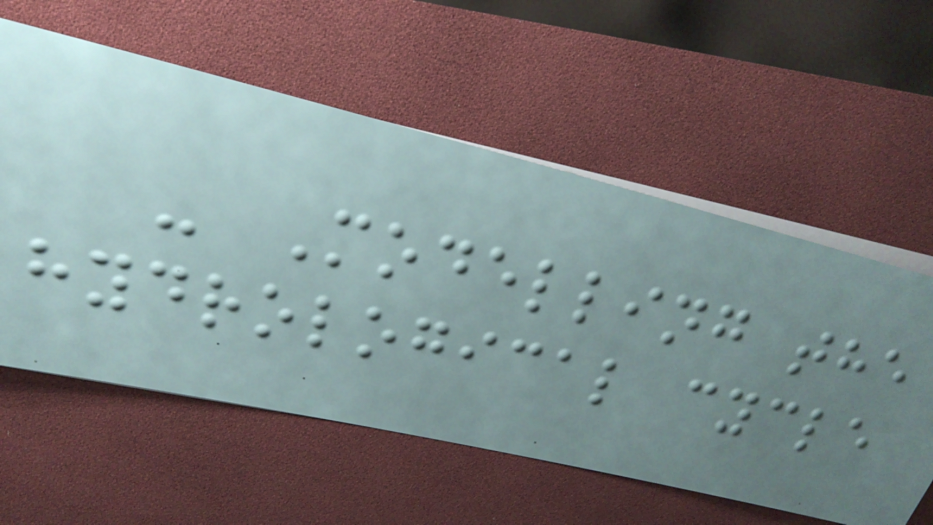- Modelling the
hydrological cycle
